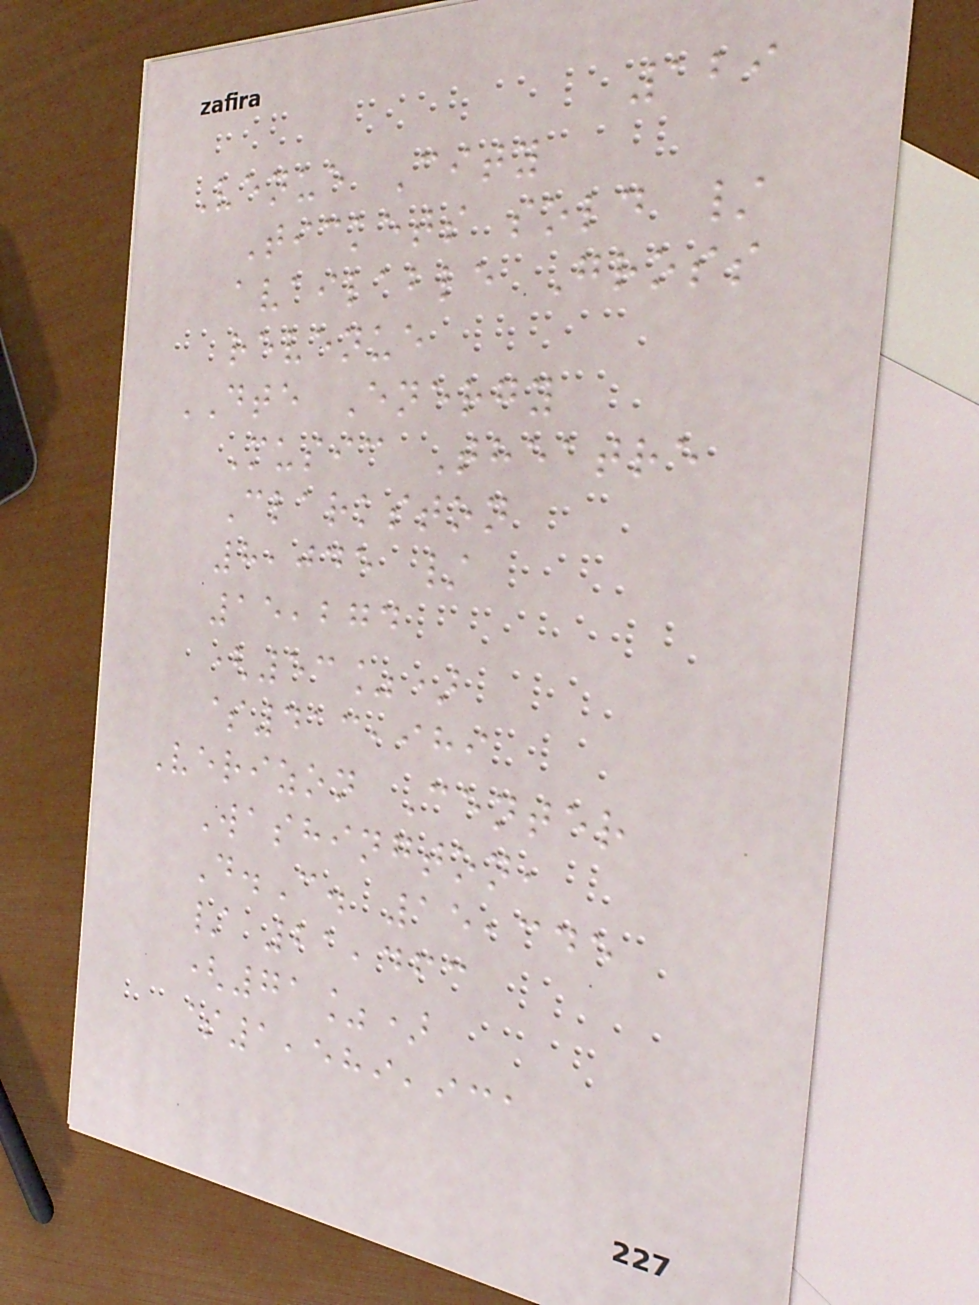129
Venue City
Tickets sold /
available Gross
revenue
DTE Energy
Music Theatre
Clarkston
8,045 /
15,274
(53%)
$413,989
Verizon Center
Washington,
D.C. 15,345
/ 21,463
(71%)
$1,589,931
